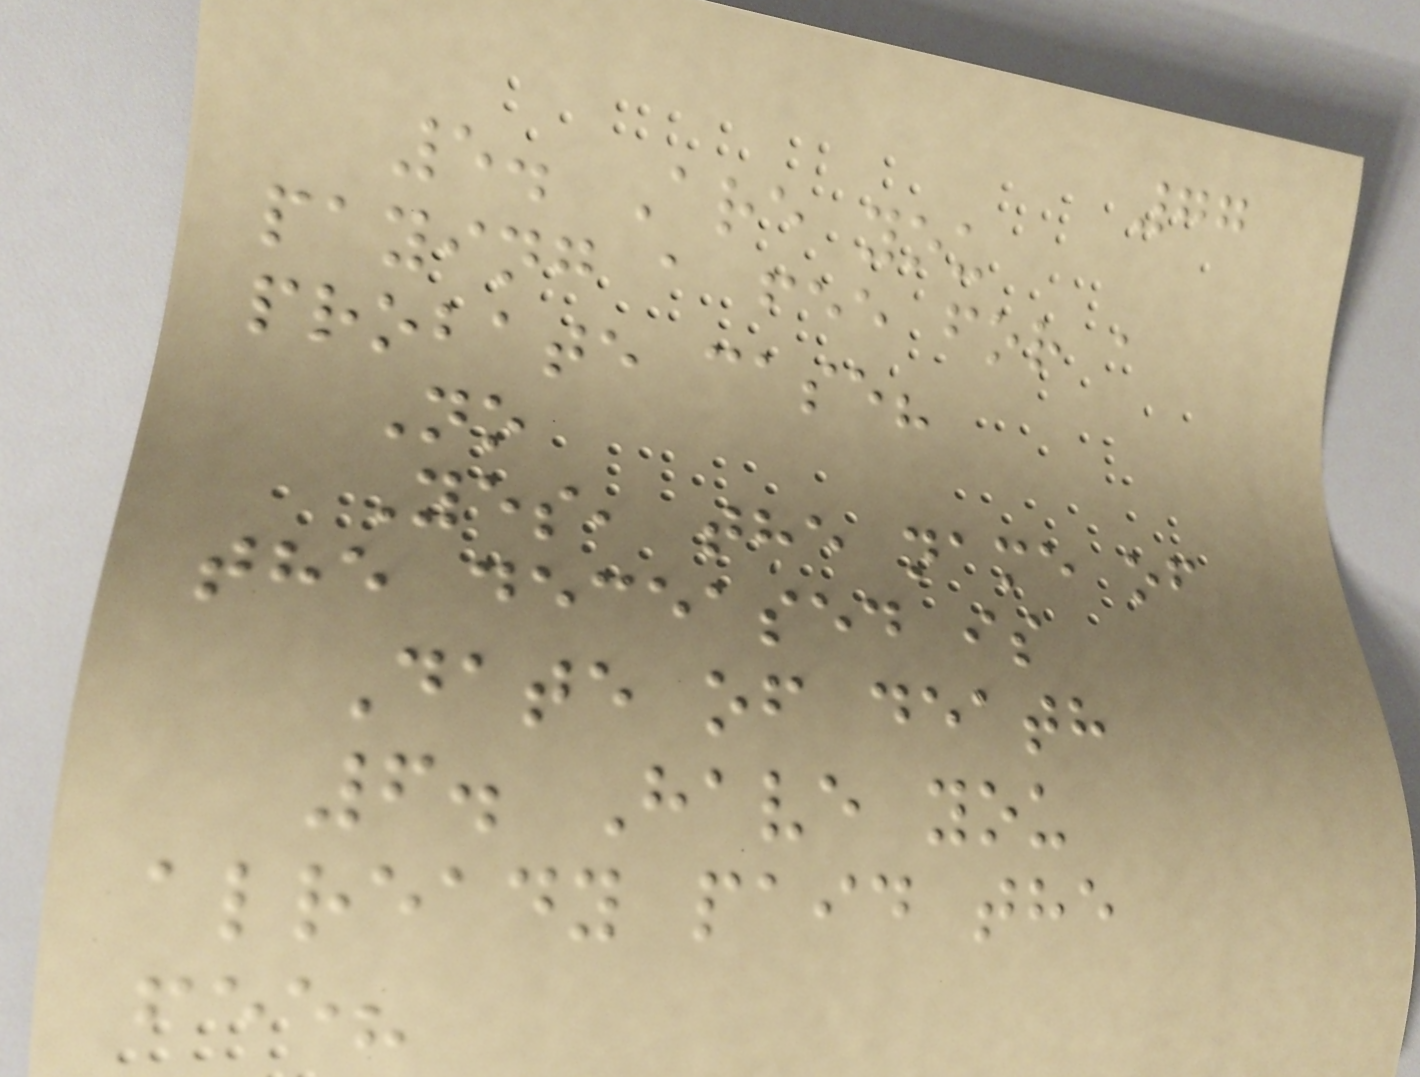77
5. Are you
paying a fee for a
probate case?
No
Yes, the name of
the deceased is
Date of death
6. Have you
already paid the
fee?
